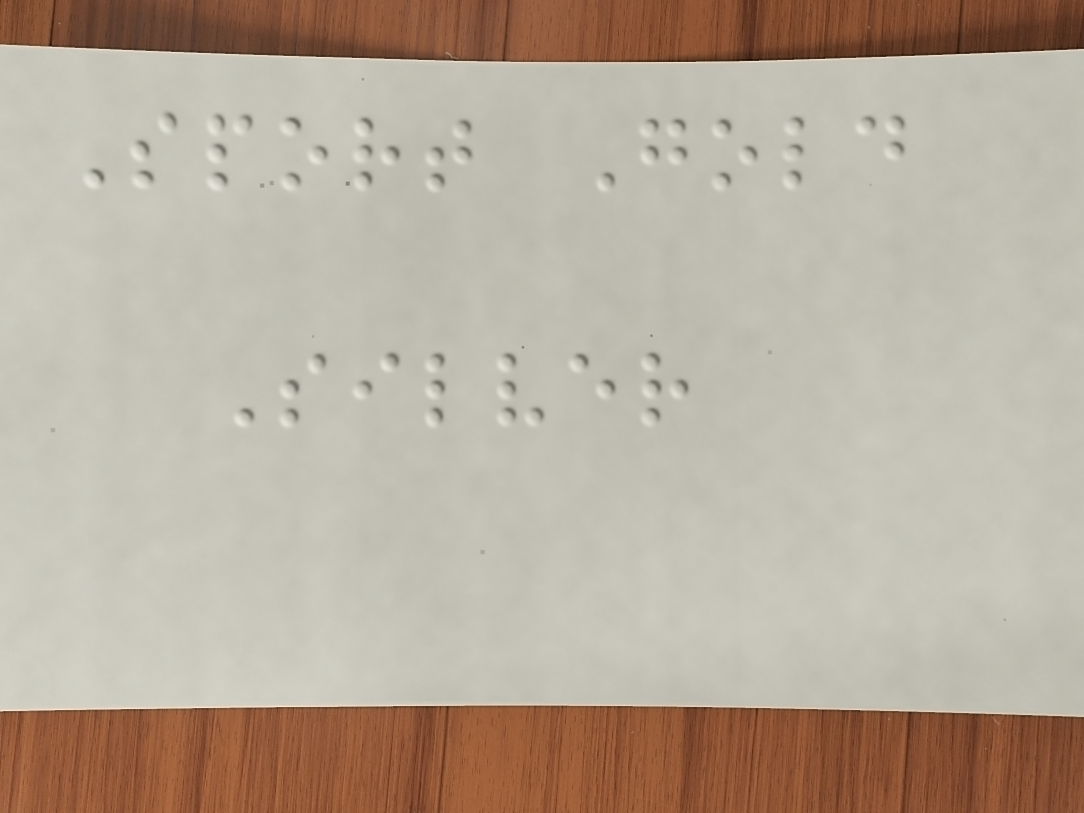Sport Gold
Silver
